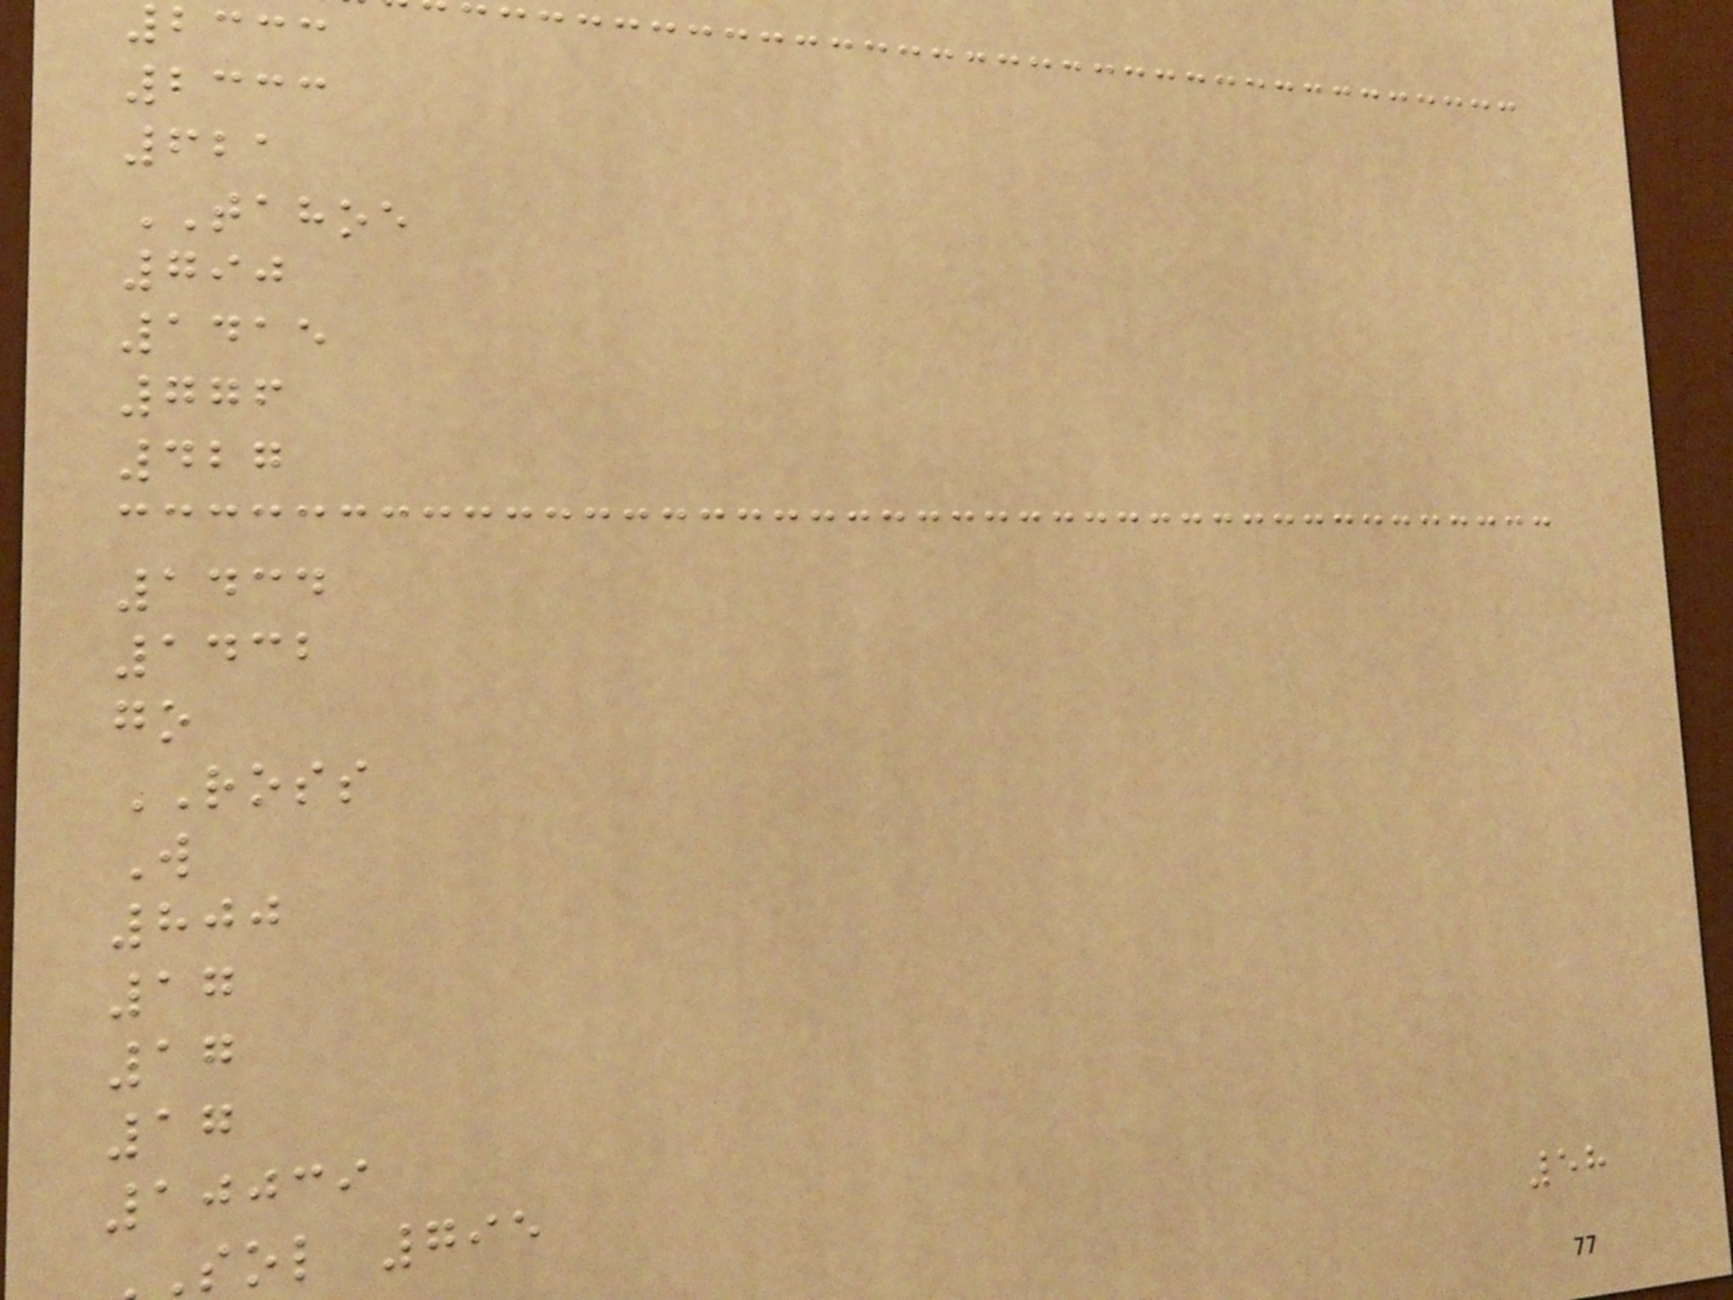2333
2333
621
TAHOE
790
1415
776
427
1434
1432
go
ROSS
W
800
17
17
17
10039
sol 795
58
